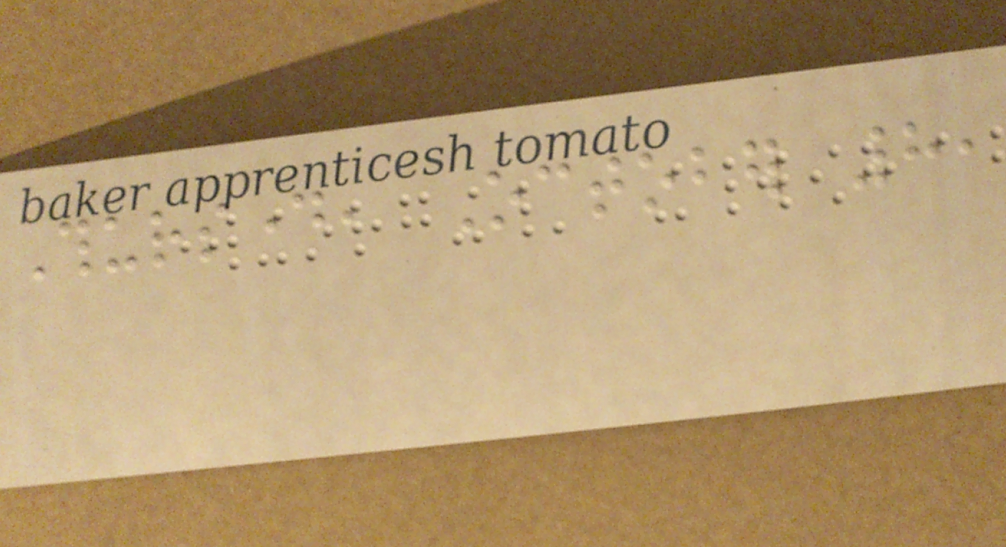Thursday, October 8,
